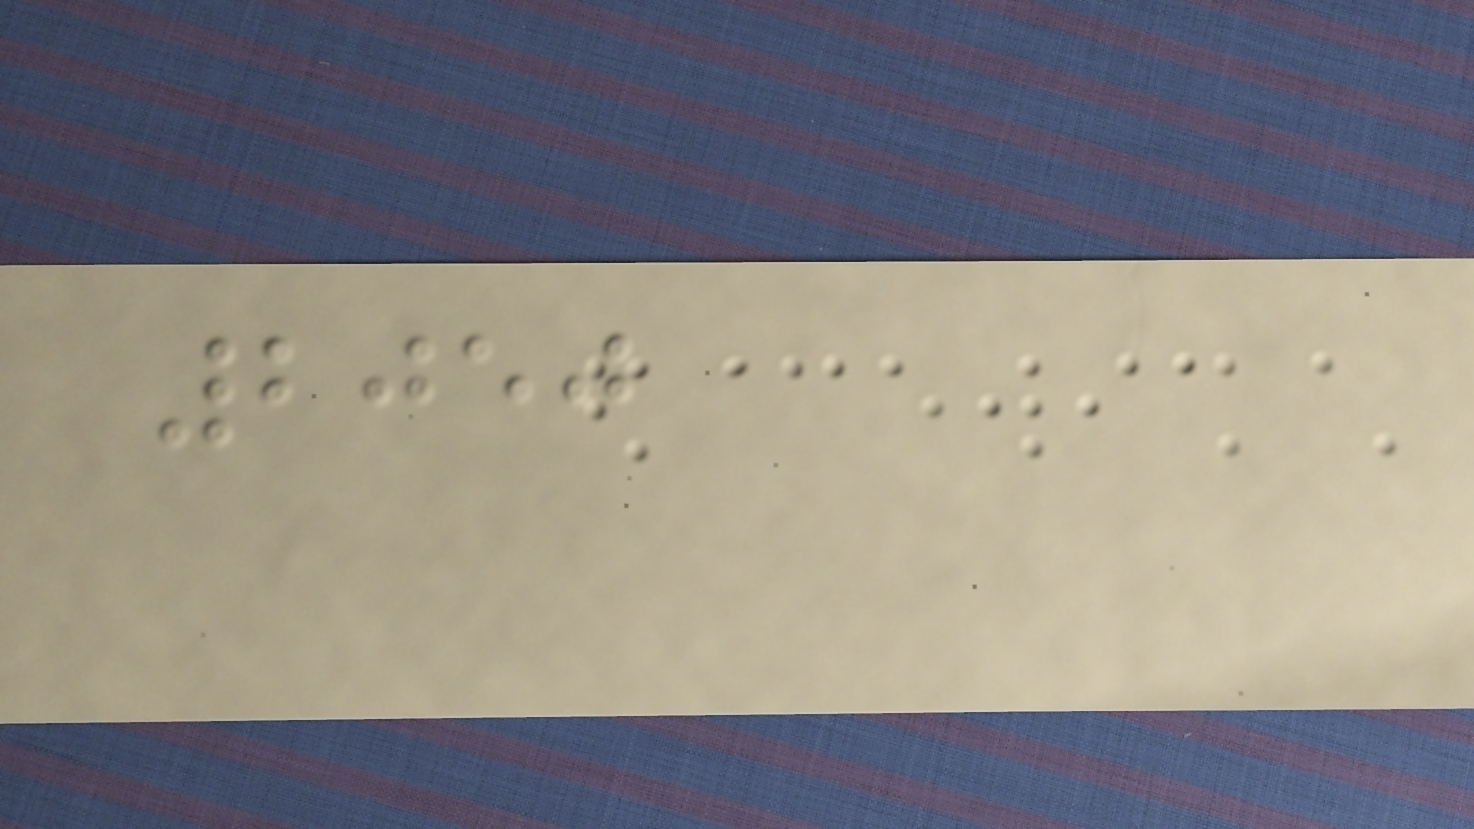2050
